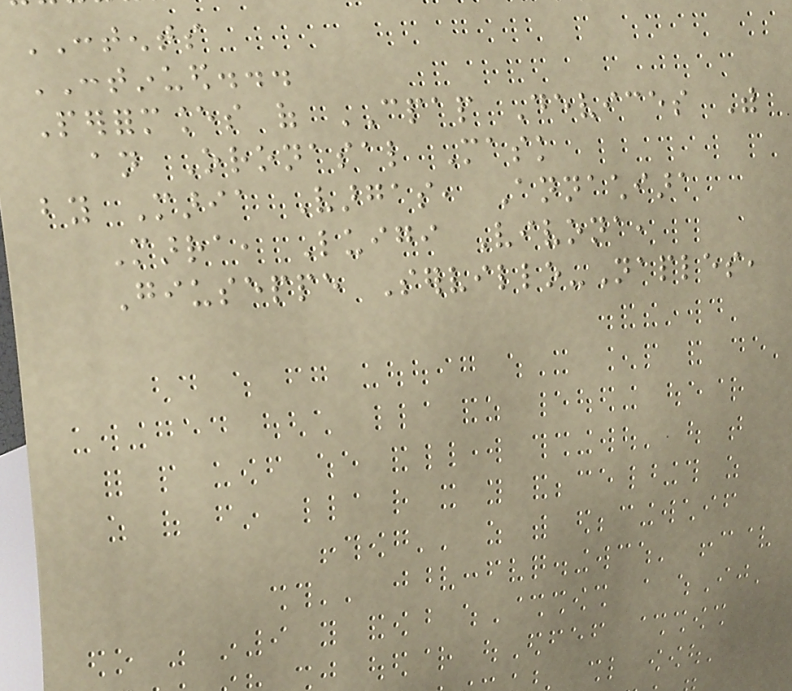CONTENTS
CONTINUED...
Performances of CPAP Devices With
an Oronasal Mask
by Maria Vargas, Annachiara
Marra, Luigi Vivona,
Giuseppe Servillo-Naples,
